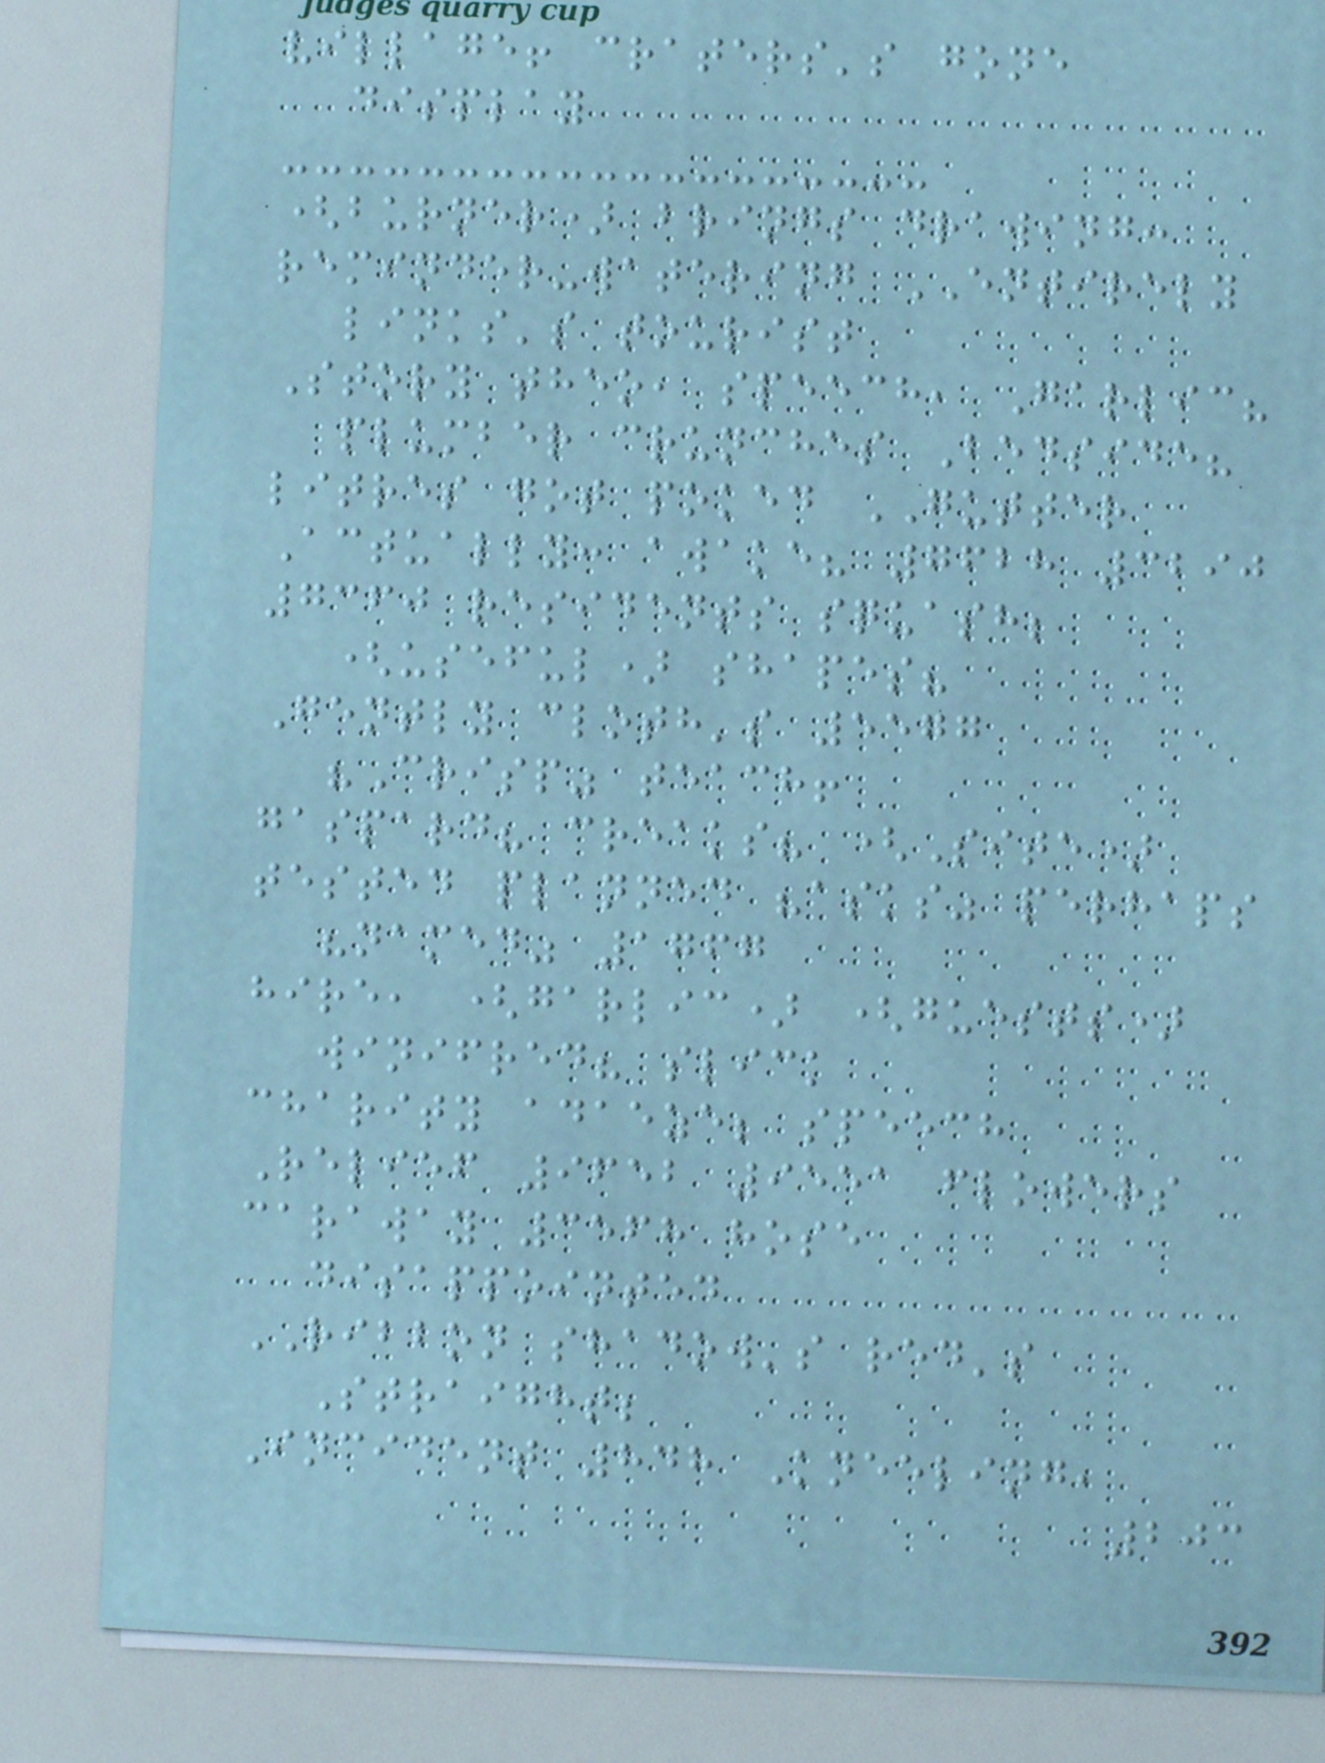village! craters's gone
display
(burner) brings drawing:
reminder-watering ENTIRELY
links's tourist
Story theo, speech, Garlic?
plumber crunches Bedside?
litres got poked GUTTER
Actually: awake? 7628 3290
7360 residents squash;
(useful) shapes?
Gently cloth's 5577
"Crisp" teach!
gaspard? creaks? (Site)
tested planned "asks" perhaps
"named" 1767
hire, (garlic) (guests)
winifred? slick
charity adaeze; speech
Relief 9652 9551 flowers
caraway 3568 hose
disappointed
RIBBON shadow's red's
Straight;
Incident 848 Kneeling,
203
